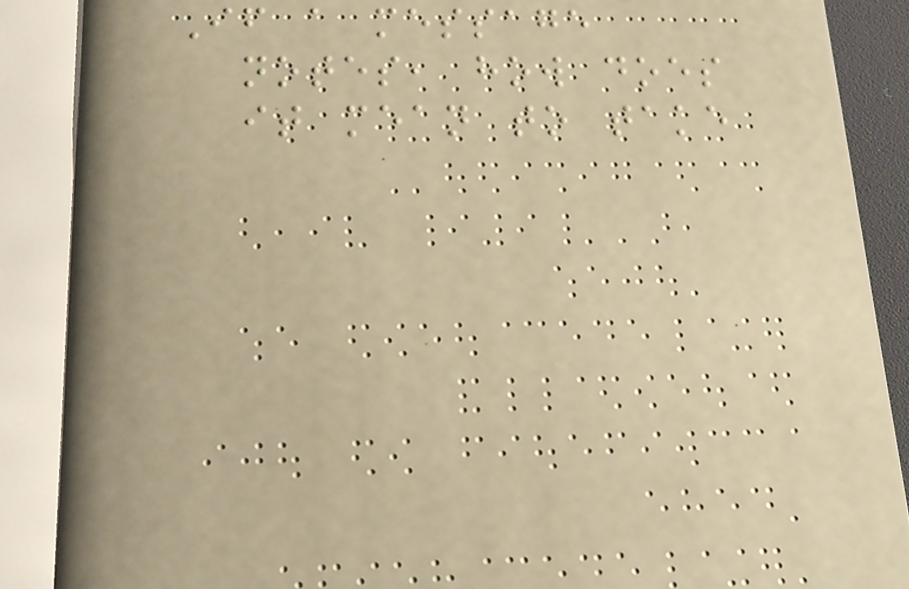If a message
notes, how does
it mean to take
